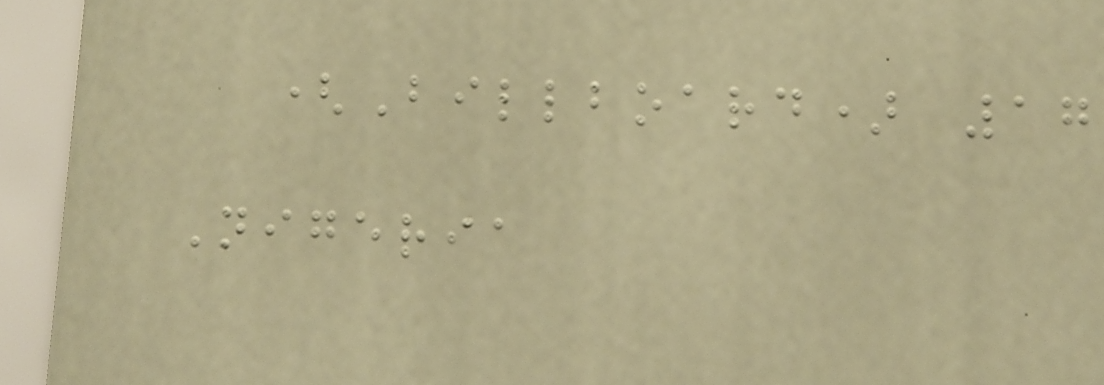(Billboard) 17
Nigeria
